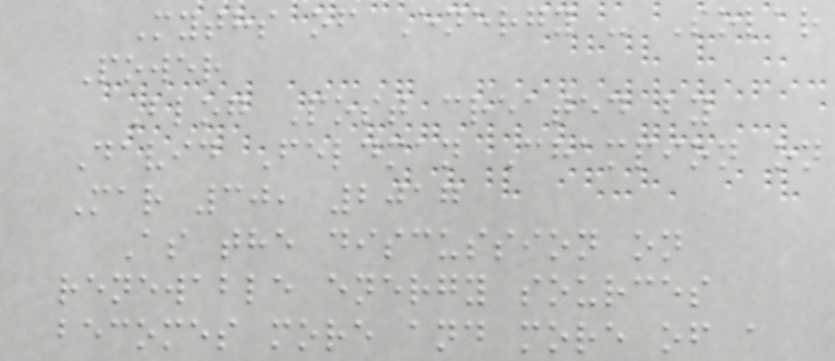Myths of Energy - Solar
Power
Blog Post created by
David Feldman Champion on
Mar 30, 2017
As the discussion on
renewable energy sources
becomes more and more of a
